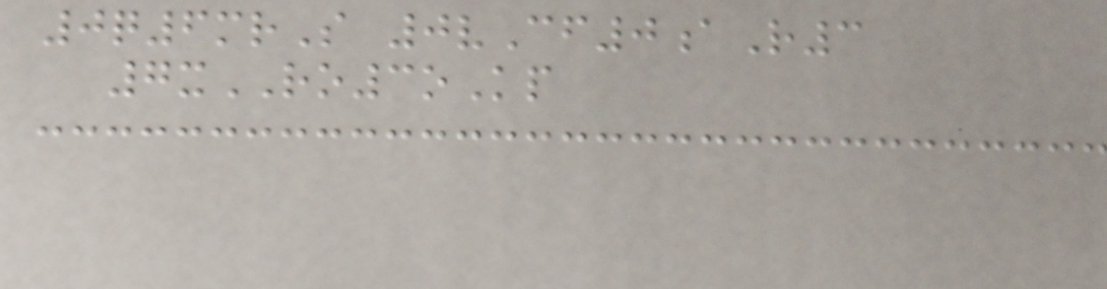0q6mrS 0vCf0aR3
7xRO3oKp
